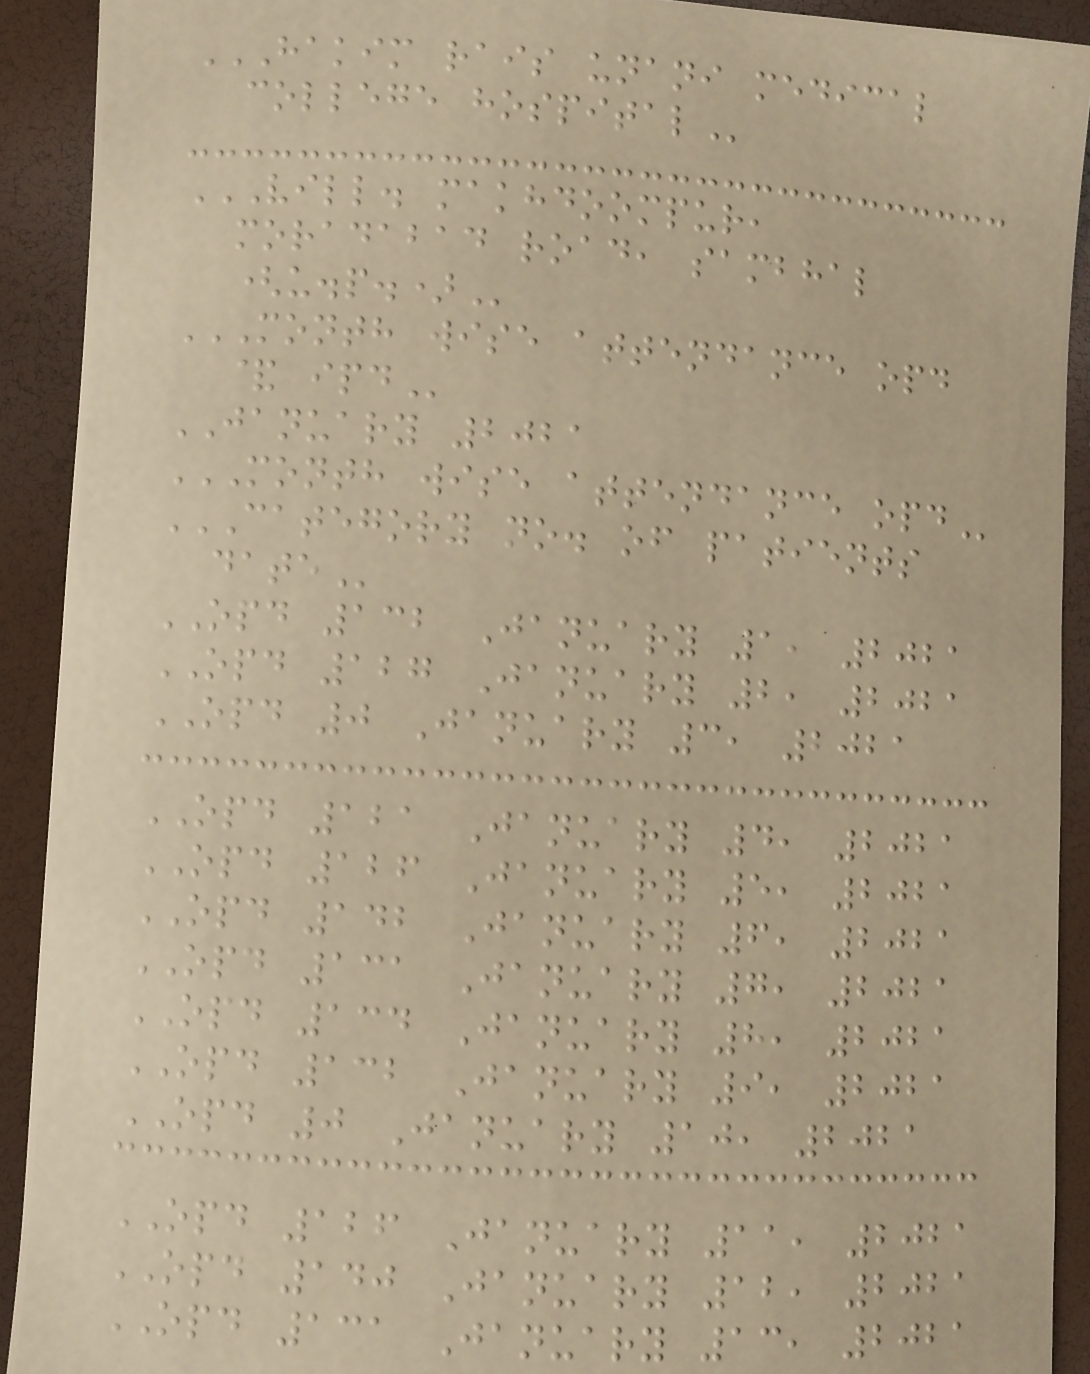HAKIM RAIS UNANI MEDICAL
COLLEGE HOSPITAL
VILL. MAKHDOOMPUR,
MORADABAD ROAD, SAMBHAL
(U.P.)
MONTH WISE ATTENDANCE OPD
& IPD
JANUARY 2021
MONTH WISE ATTENDANCE OPD
CATEGORY NO. OF PATIENTS
DATE
OPD 132 January 1, 2021
OPD 127 January 2, 2021
OPD 0 January 3, 2021
OPD 121 January 4, 2021
OPD 126 January 5, 2021
OPD 142 January 6, 2021
OPD 131 January 7, 2021
OPD 134 January 8, 2021
OPD 132 January 9, 2021
OPD 0 January 10, 2021
OPD 126 January 11, 2021
OPD 140 January 12, 2021
OPD 131 January 13, 2021
